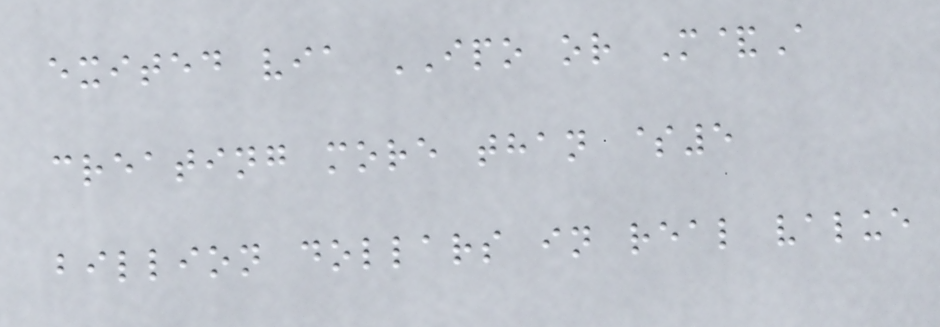exited via IPO or M&A
creating more than $5
billion dollars in real value
